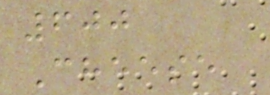600
Cheese
